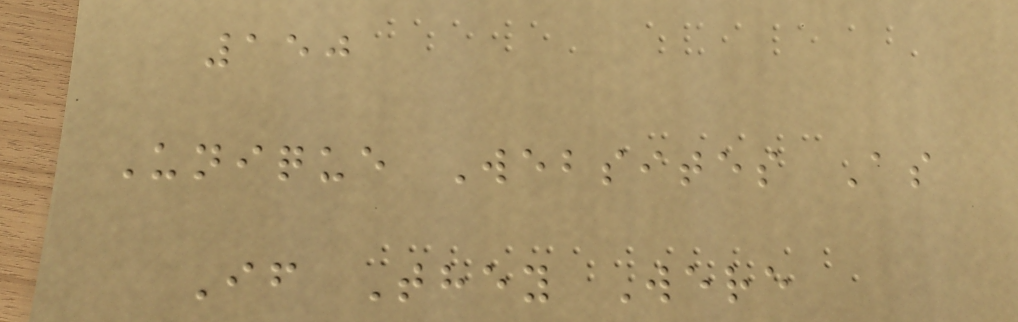150
Unique Websites As
If They Were
